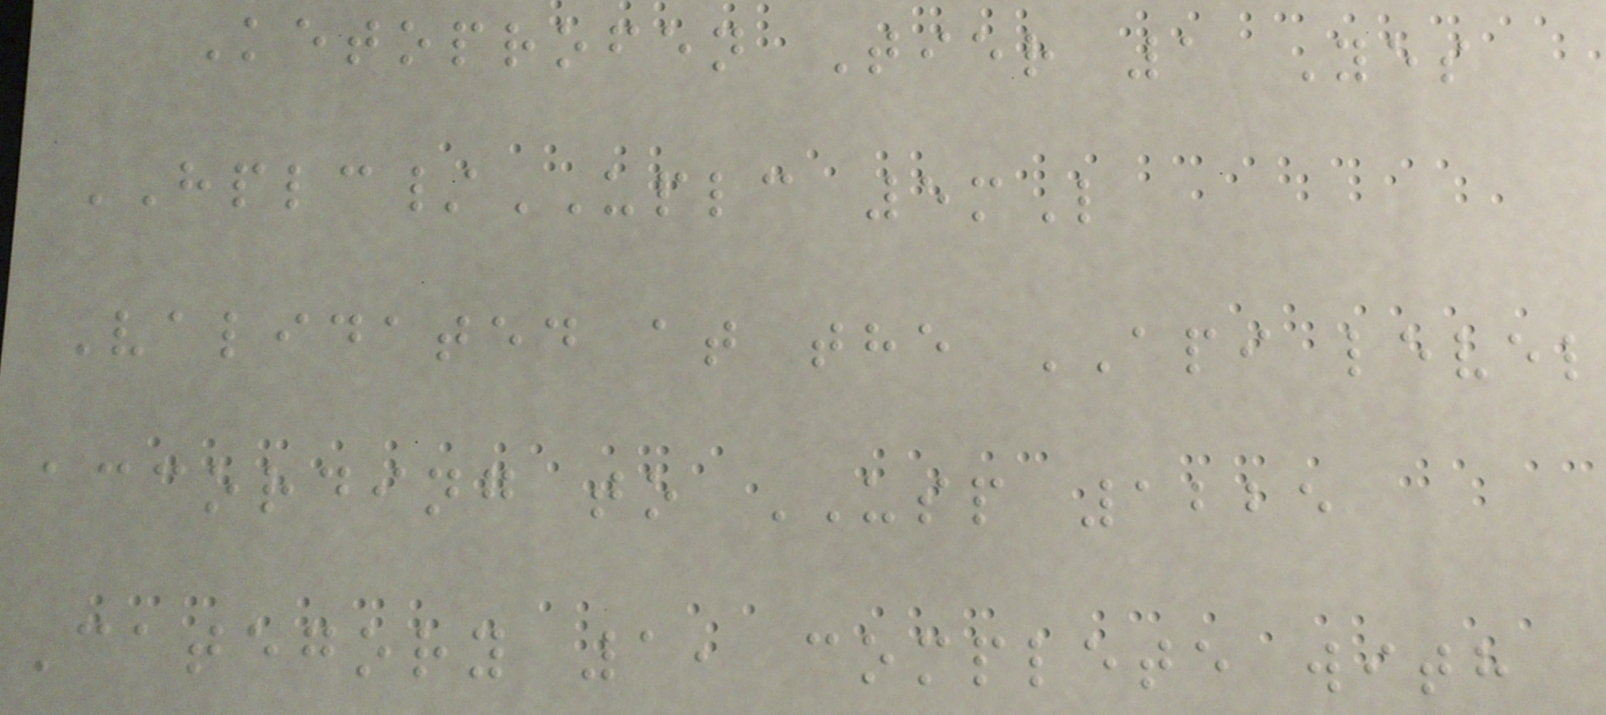Ketoprofen Tier 1 Yes
HPLC/UPLC 5mL
Validated at the API level
according to USP 1225
Category 1, complete with
